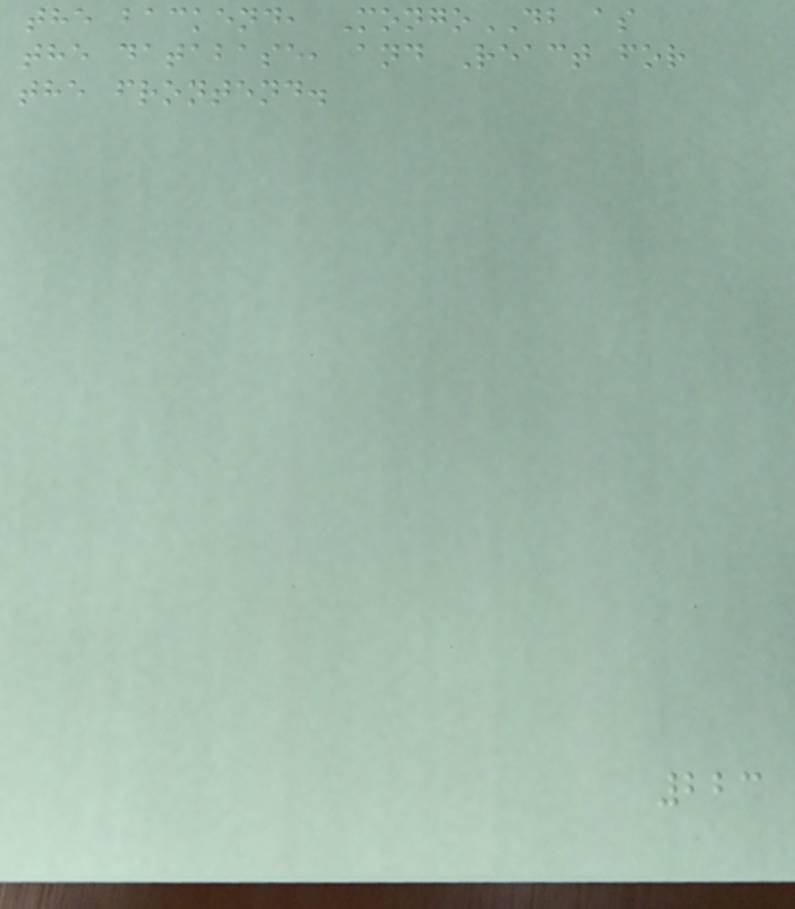the backend, MongoDB as
the database, and React for
the frontend.
223
